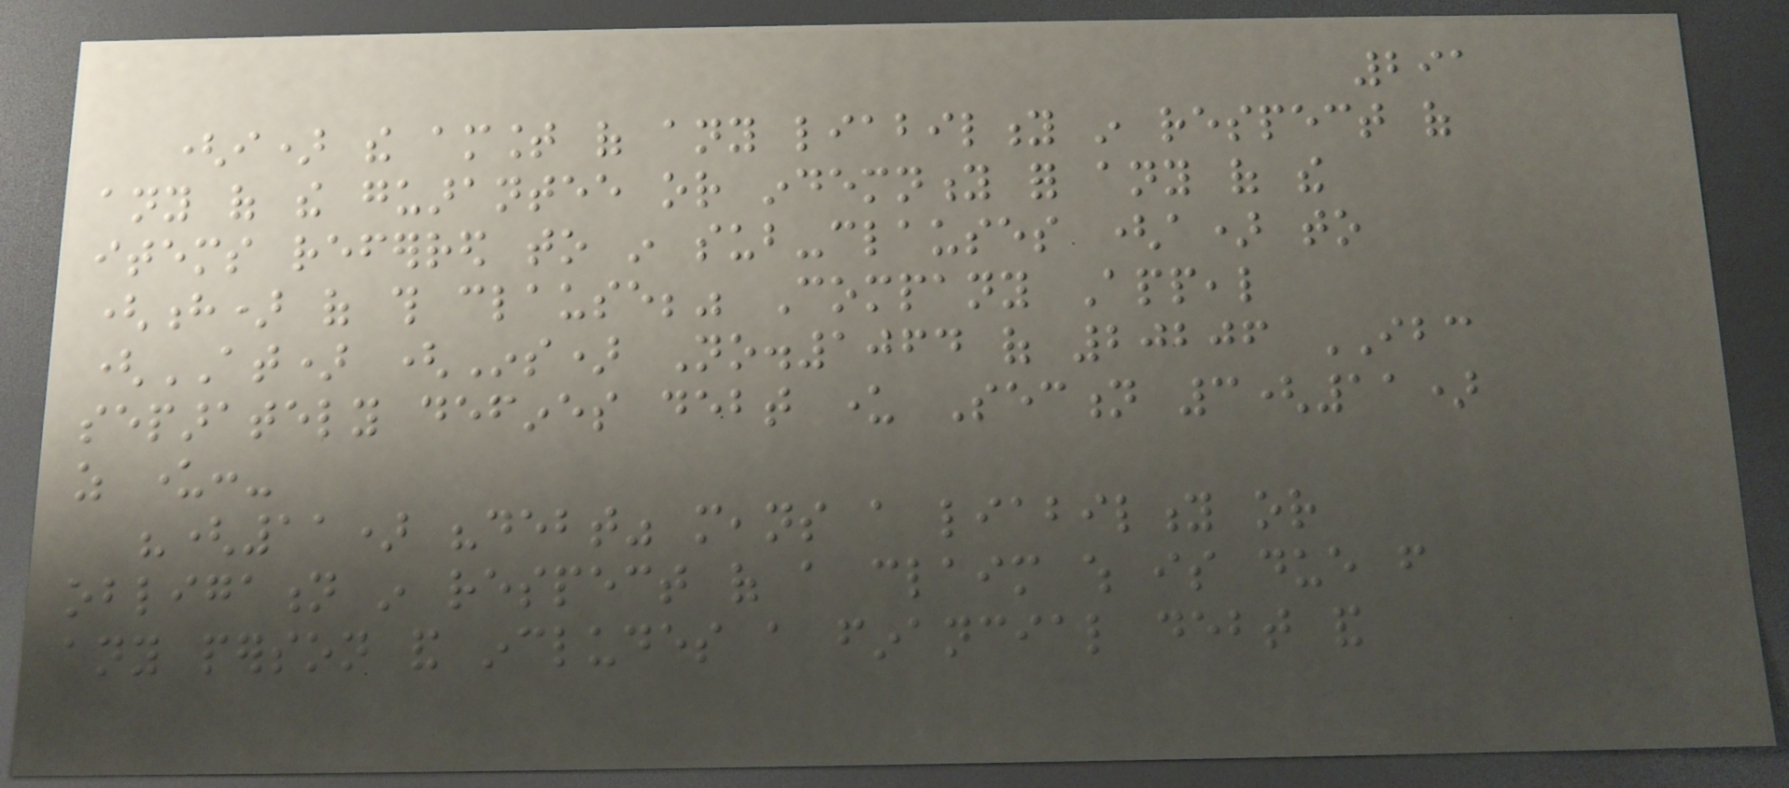291
(i) the amount of any liability in respect of
any of the guarantee or indemnity for any of the
items referred to in sub-clauses (a) to
(h) of this clause;" Company Appeal
(AT) (Ins) No.1064 of 20206 IBC
separately defines debt under Section 3(11)
as under:-
"(11) "debt" means a liability or
obligation in respect of a claim which is due from
any person and includes a financial debt and
